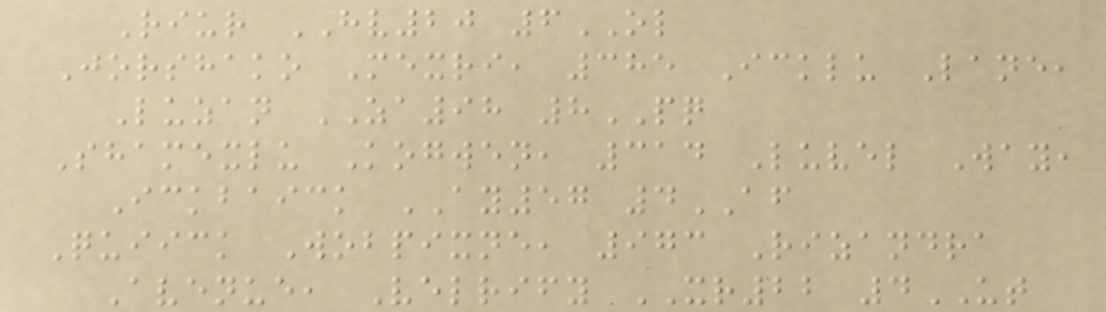Riur HV20 6OL
Jorshako Mexri, 385 Icklu Lane,
Luzan ZA98 8PQ
Shamexlu Kogwen, 314 Luvel Way,
Ickbaick AY57 4AF
Quiick Wobpixne, 973 Rizandra
Avenue, Velrify XR22 4UT
